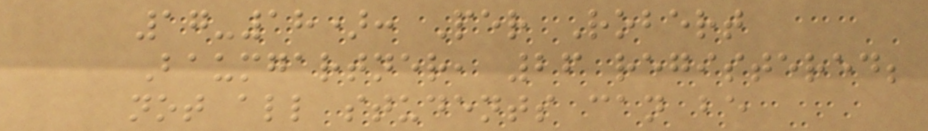17-18): Per Robert
Baumgartner, 26 registered;
not all students can be
